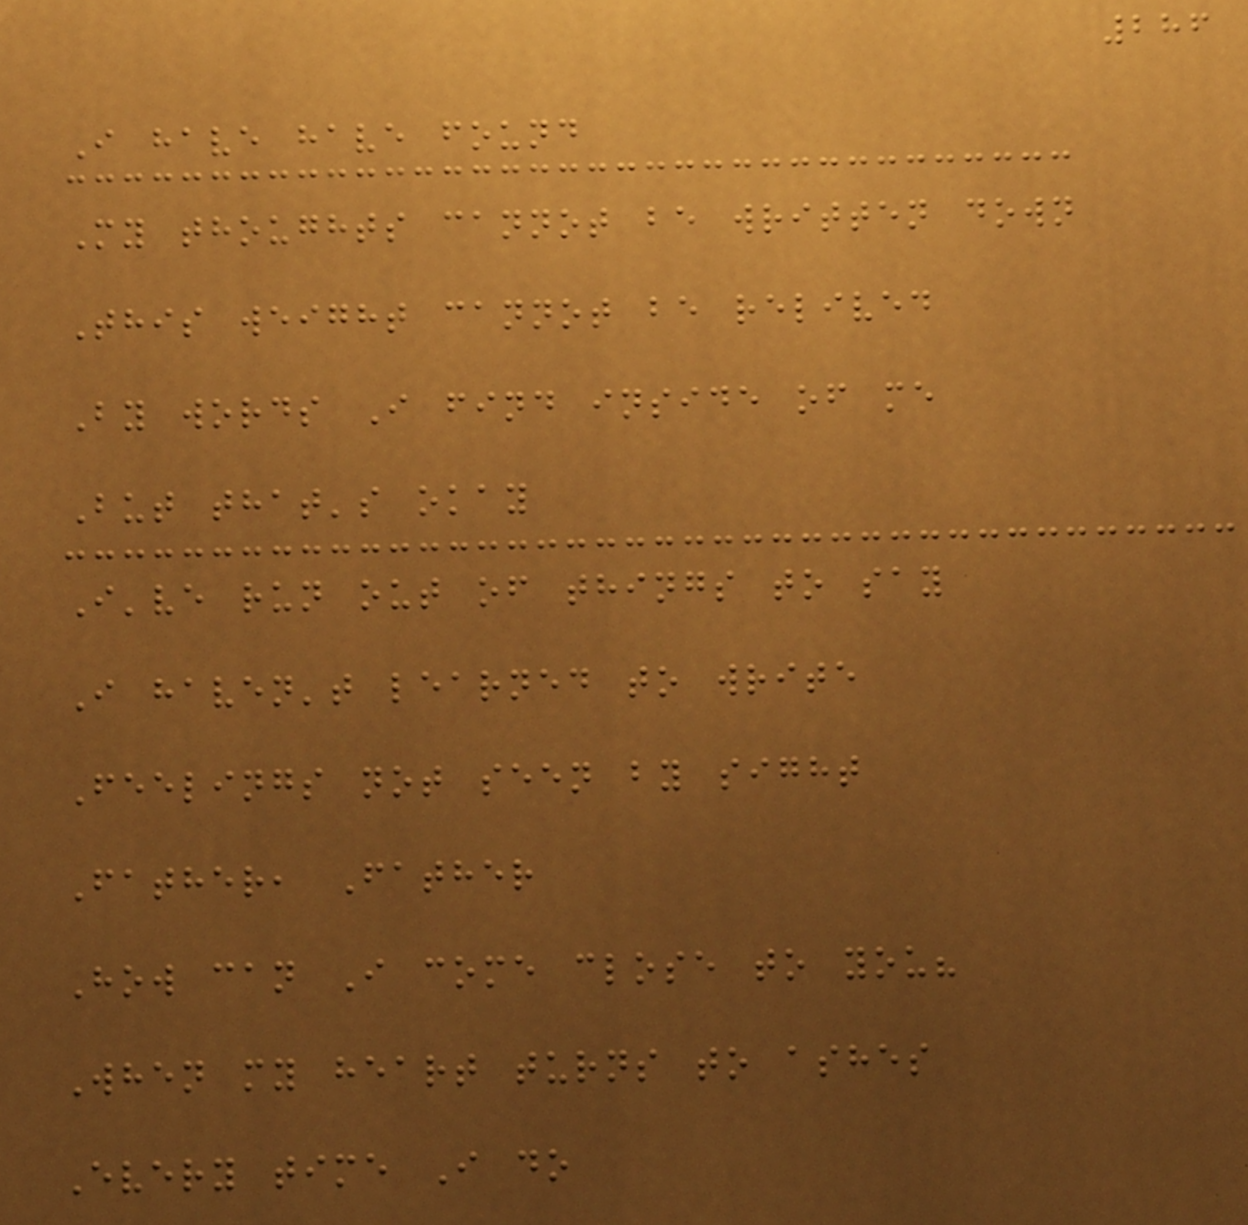286
I have have found
My thoughts cannot be written down
This weight cannot be relived
By words I find inside of me
But that's okay
I've run out of things to say
I haven't learned to write
Feelings not seen by sight
Father, Father
How can I come close to you?
When my heart turns to ashes
Every time I do
